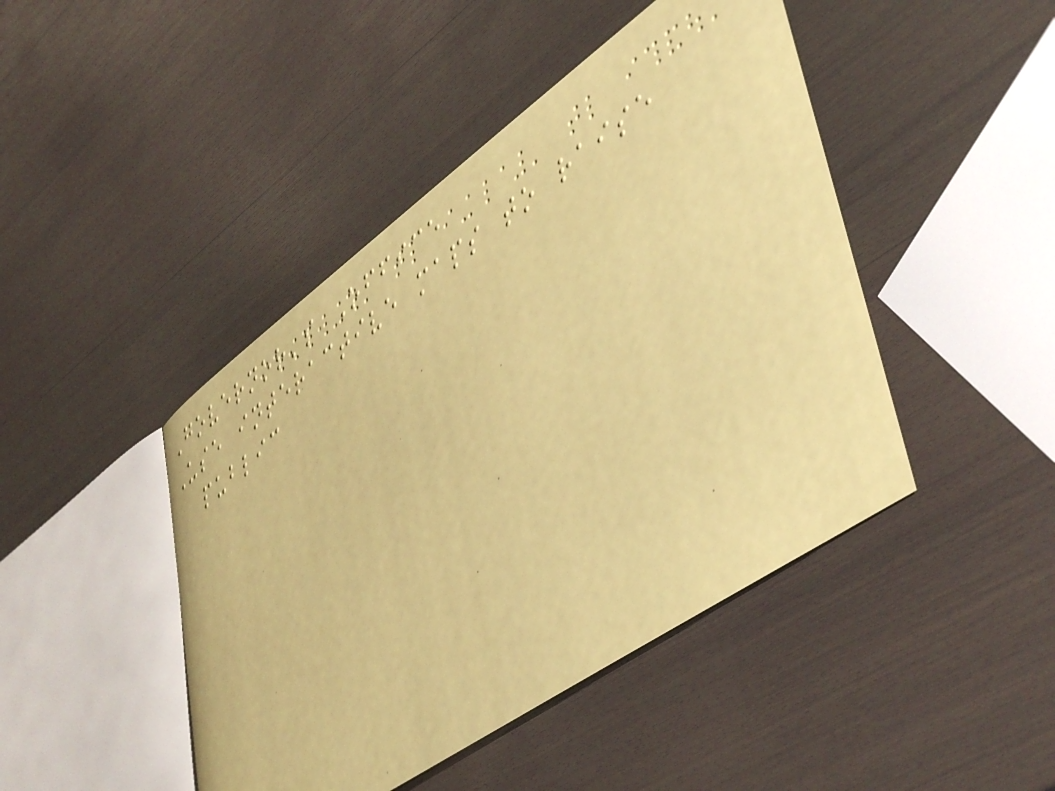Governor's Office
Use interactive maps to raise
public
